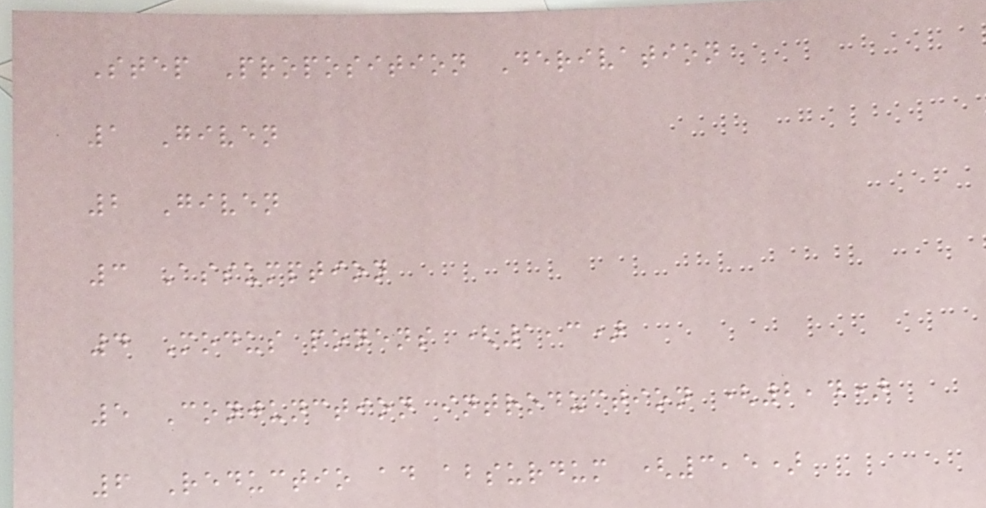Step Proposition Derivation
1 Given
2 Given
3 Assumption
4 Modus ponens (1,3)
5 Conjunction introduction (2,4)
6 Reductio ad absurdum (3,5)
